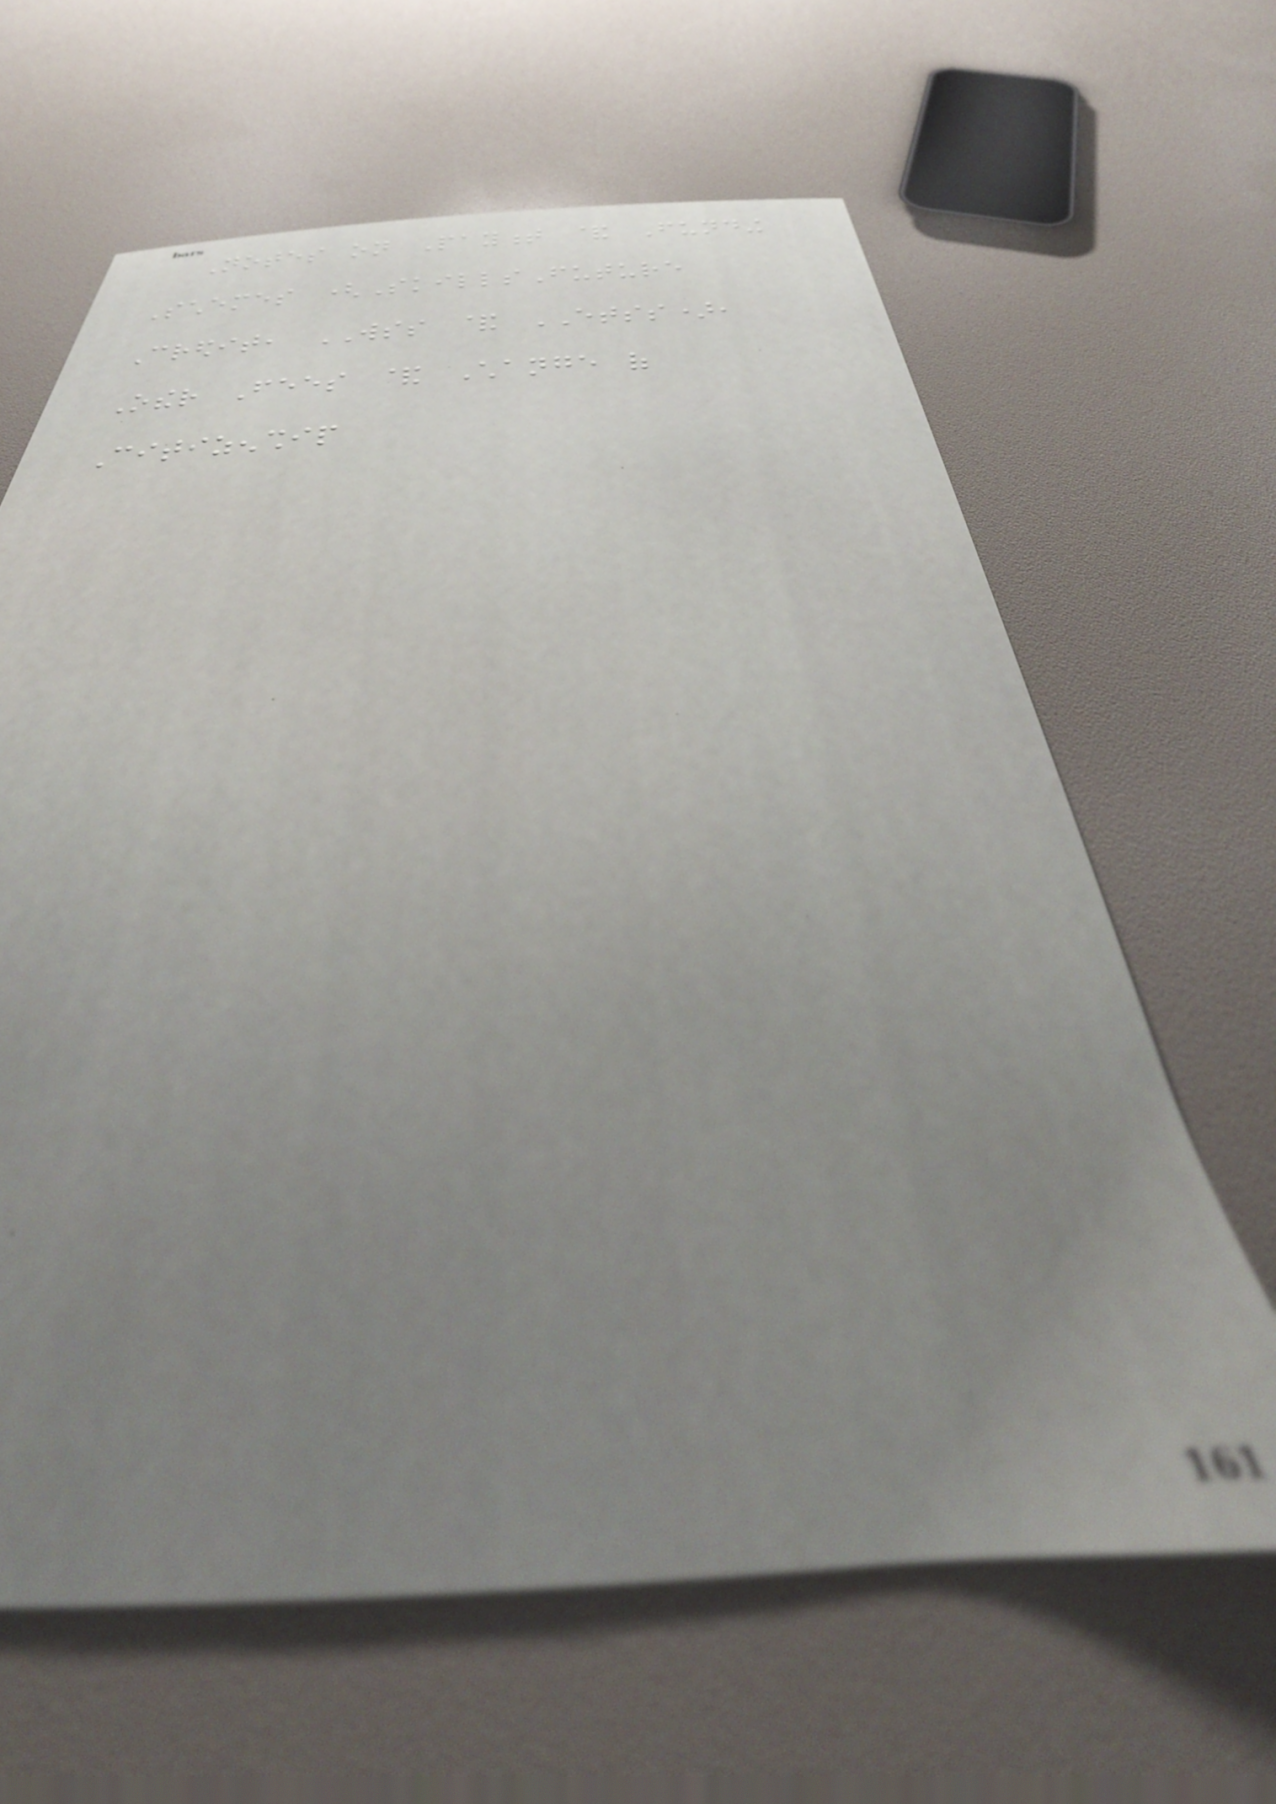Notes on Payment & Funding
Schemes (SkillsFuture
Credit, WSS & ETSS),
Other Fees & Change of
Citizenship
